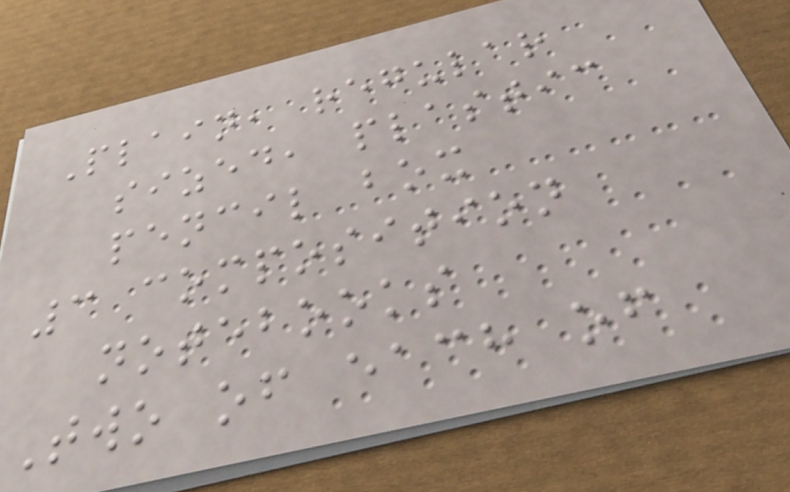Plain, regular
sized, plastic
pencil box
3 composition
notebooks
Two of each of
